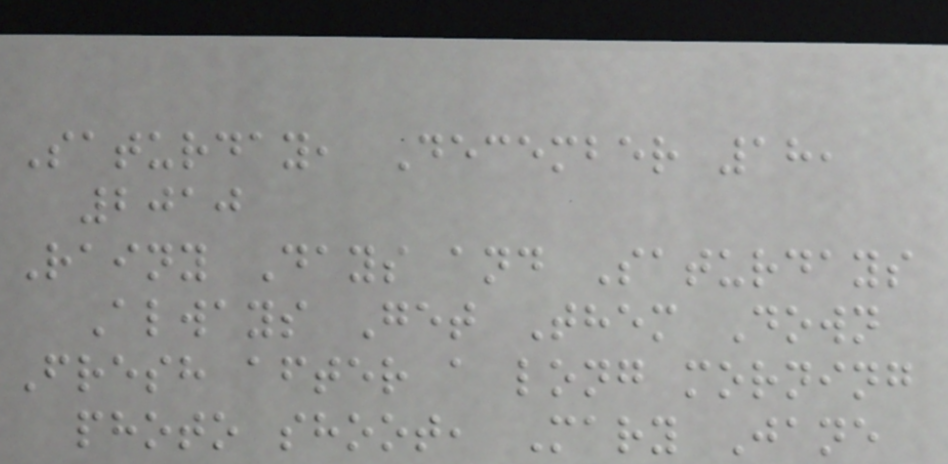Saturday, December 18,
2010
Rainy Days and Saturdays
Always Get Them Down
Fresh after a long morning
photo shoot, Mary Jane
